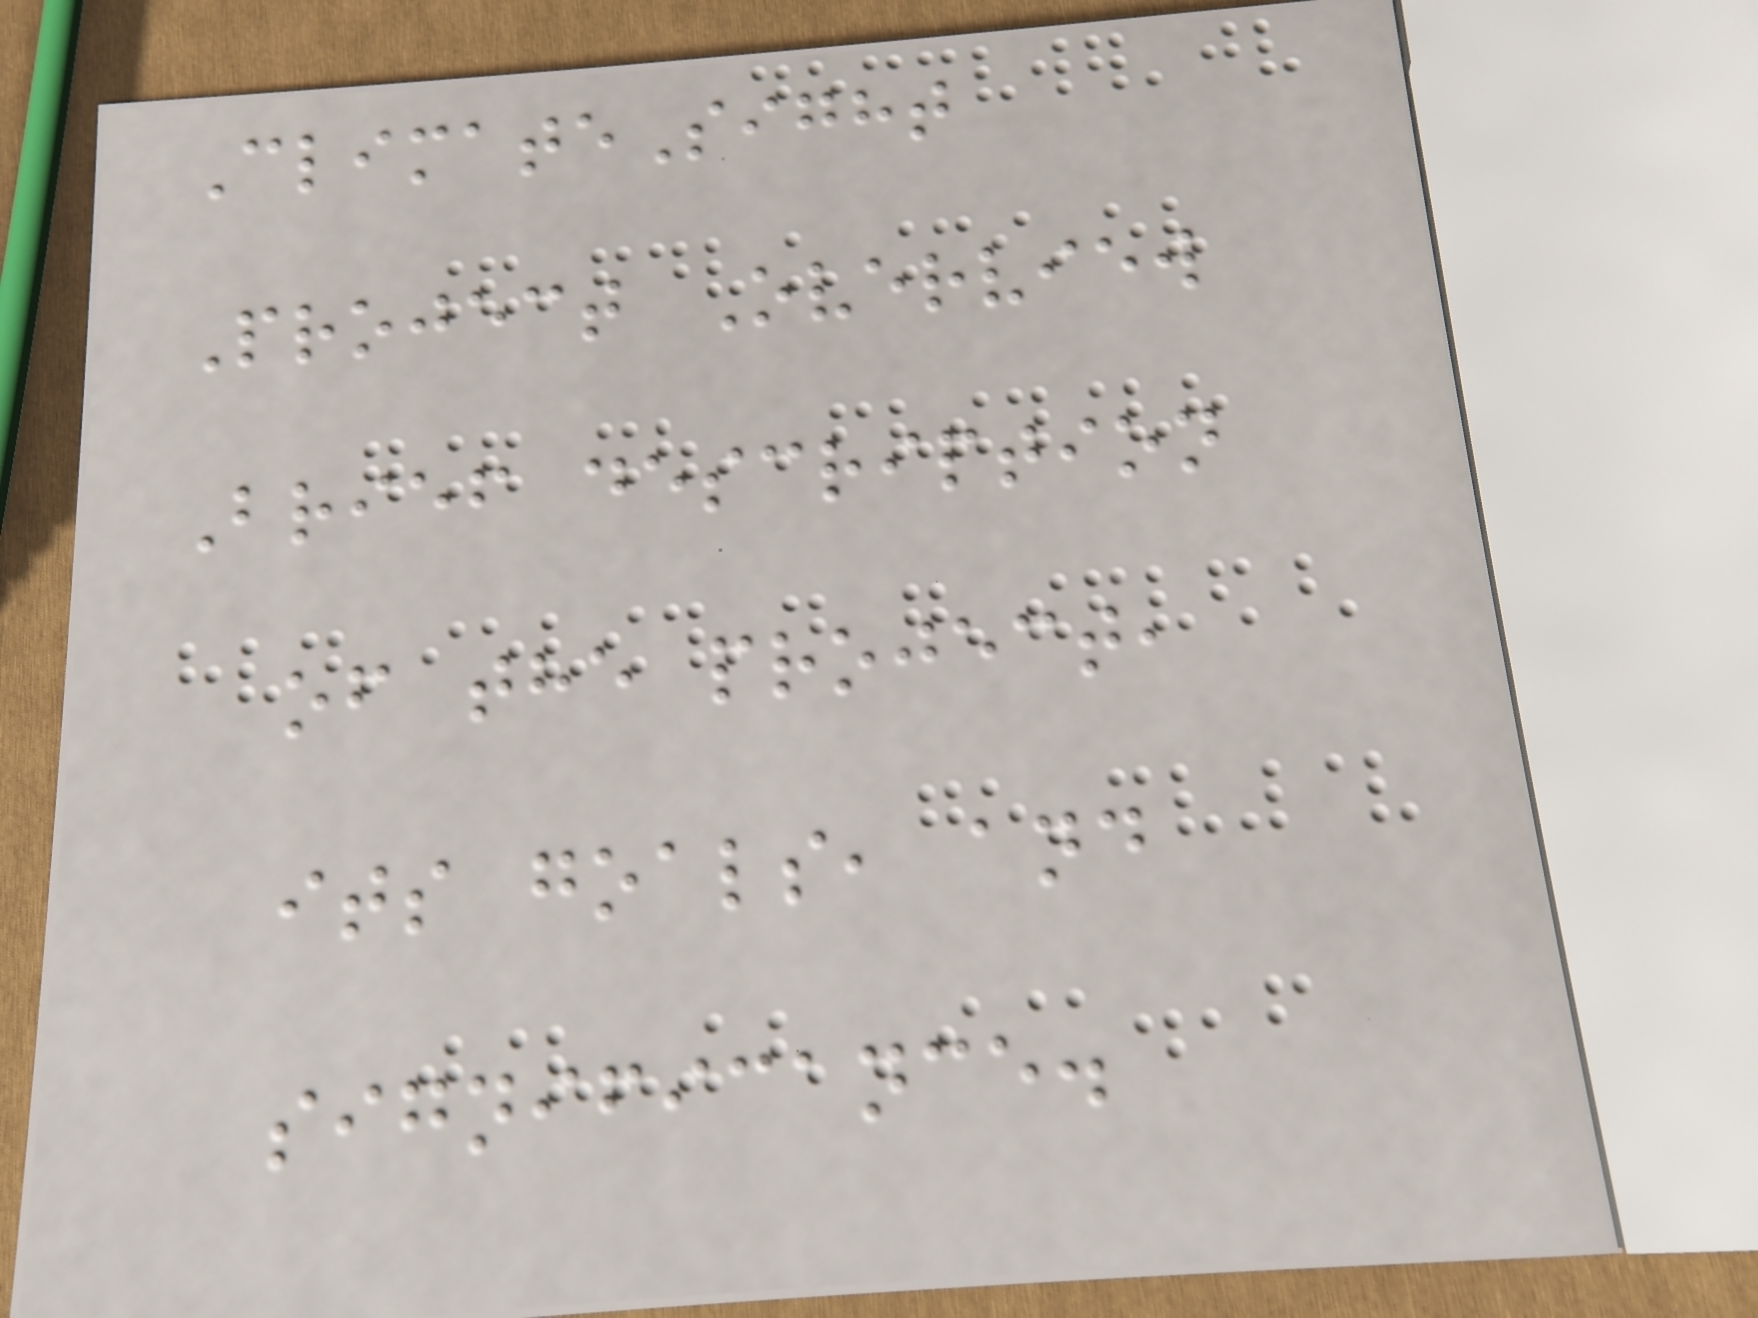ClimateSight
Project Overview
Brief description
of the project,
its goals, and
significance.
